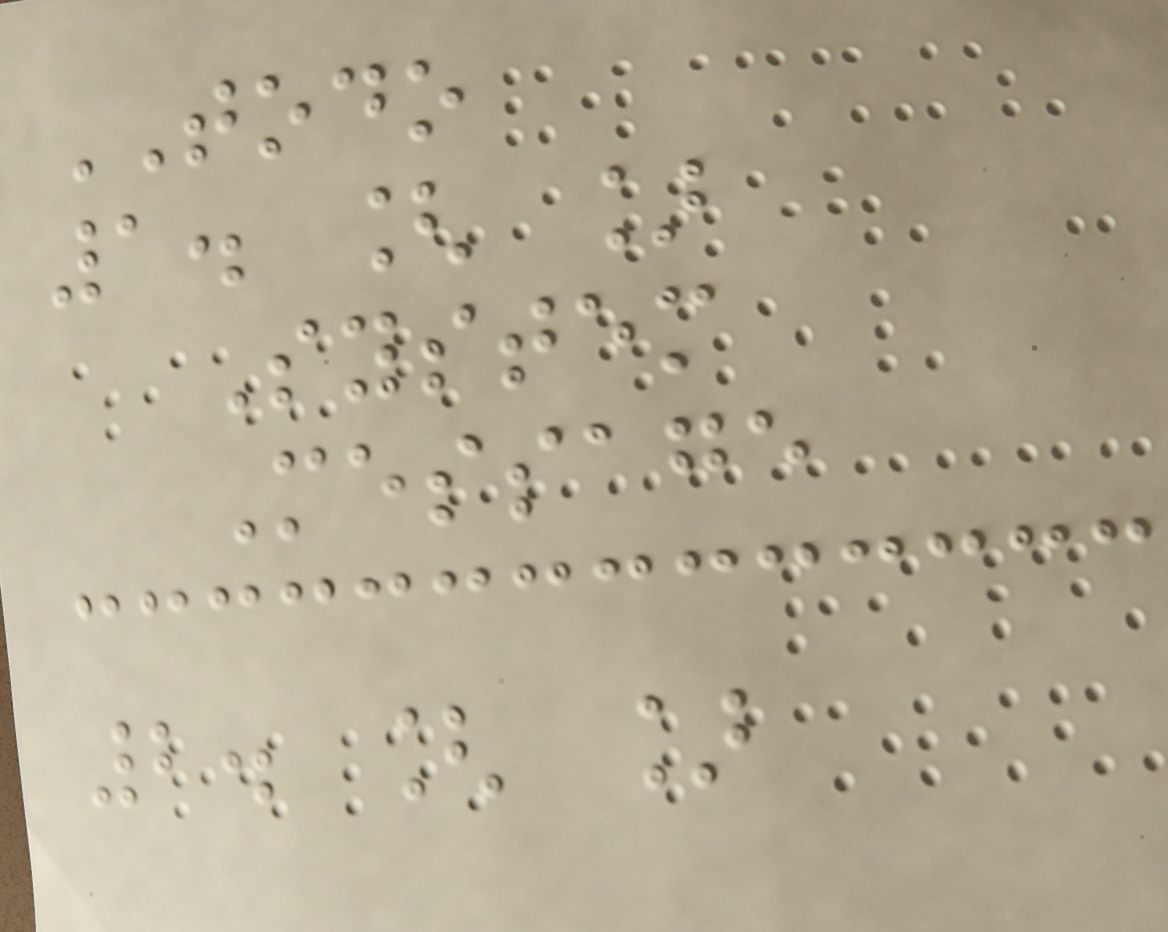TODO
1. [ ]
System
Message
2. [ ]
